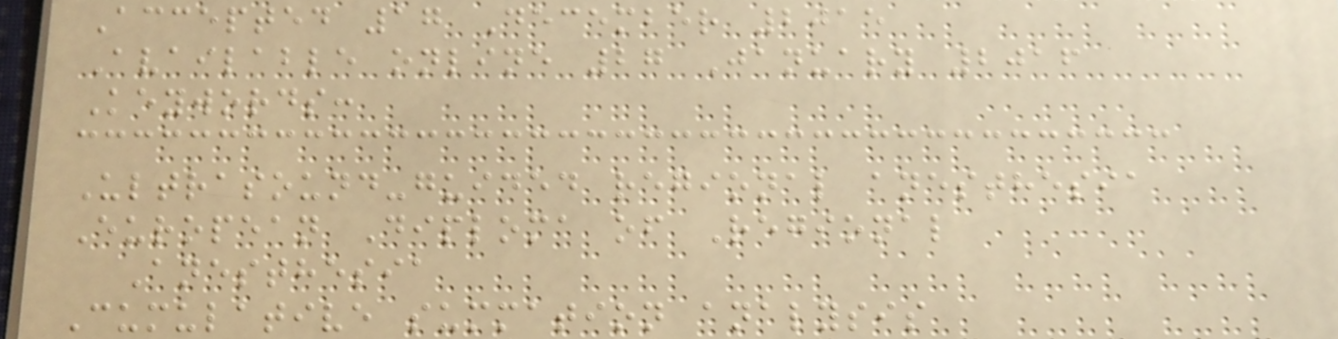Accepted 17 December 2015
Available online 27 January 2016
Keywords:
Ultrasound-guided regional anesthesia
European Diploma of Regional
Anesthesia
Cumulative summation analysis
